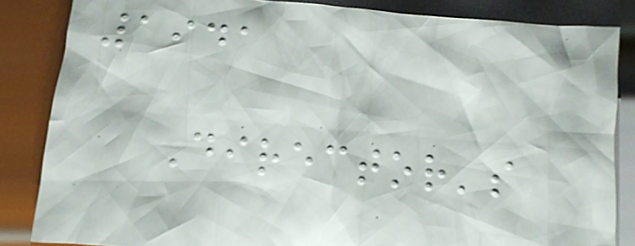1941
Director's
